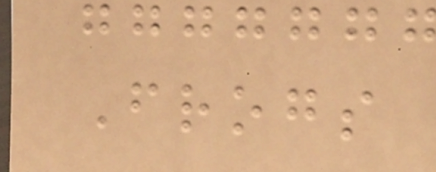Frogs
